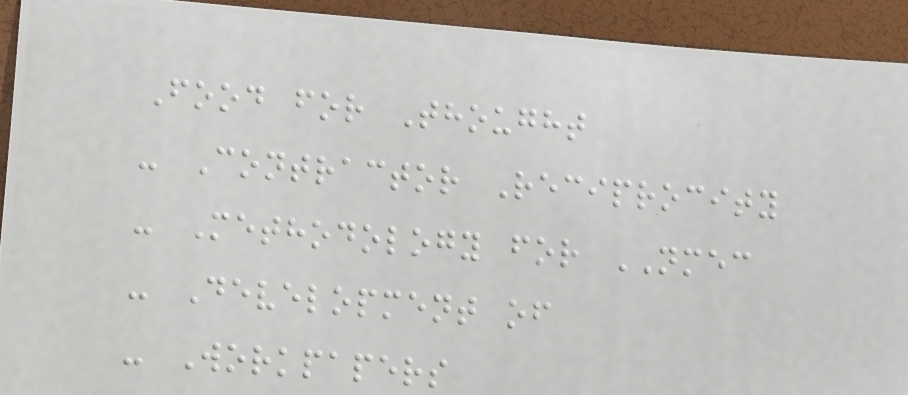Food for Thought
- Contractor Reciprocity
- Methodology for NMEC
- Development of
- Workpapers
